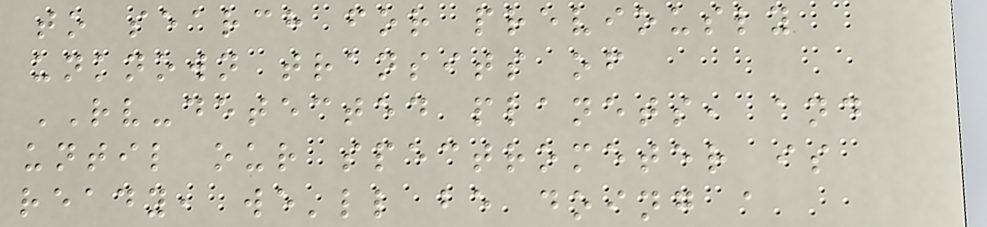to search for previously
unknown transits of
RV-detected planets, and
until our spectrometer is
ready, we'll be doing a
